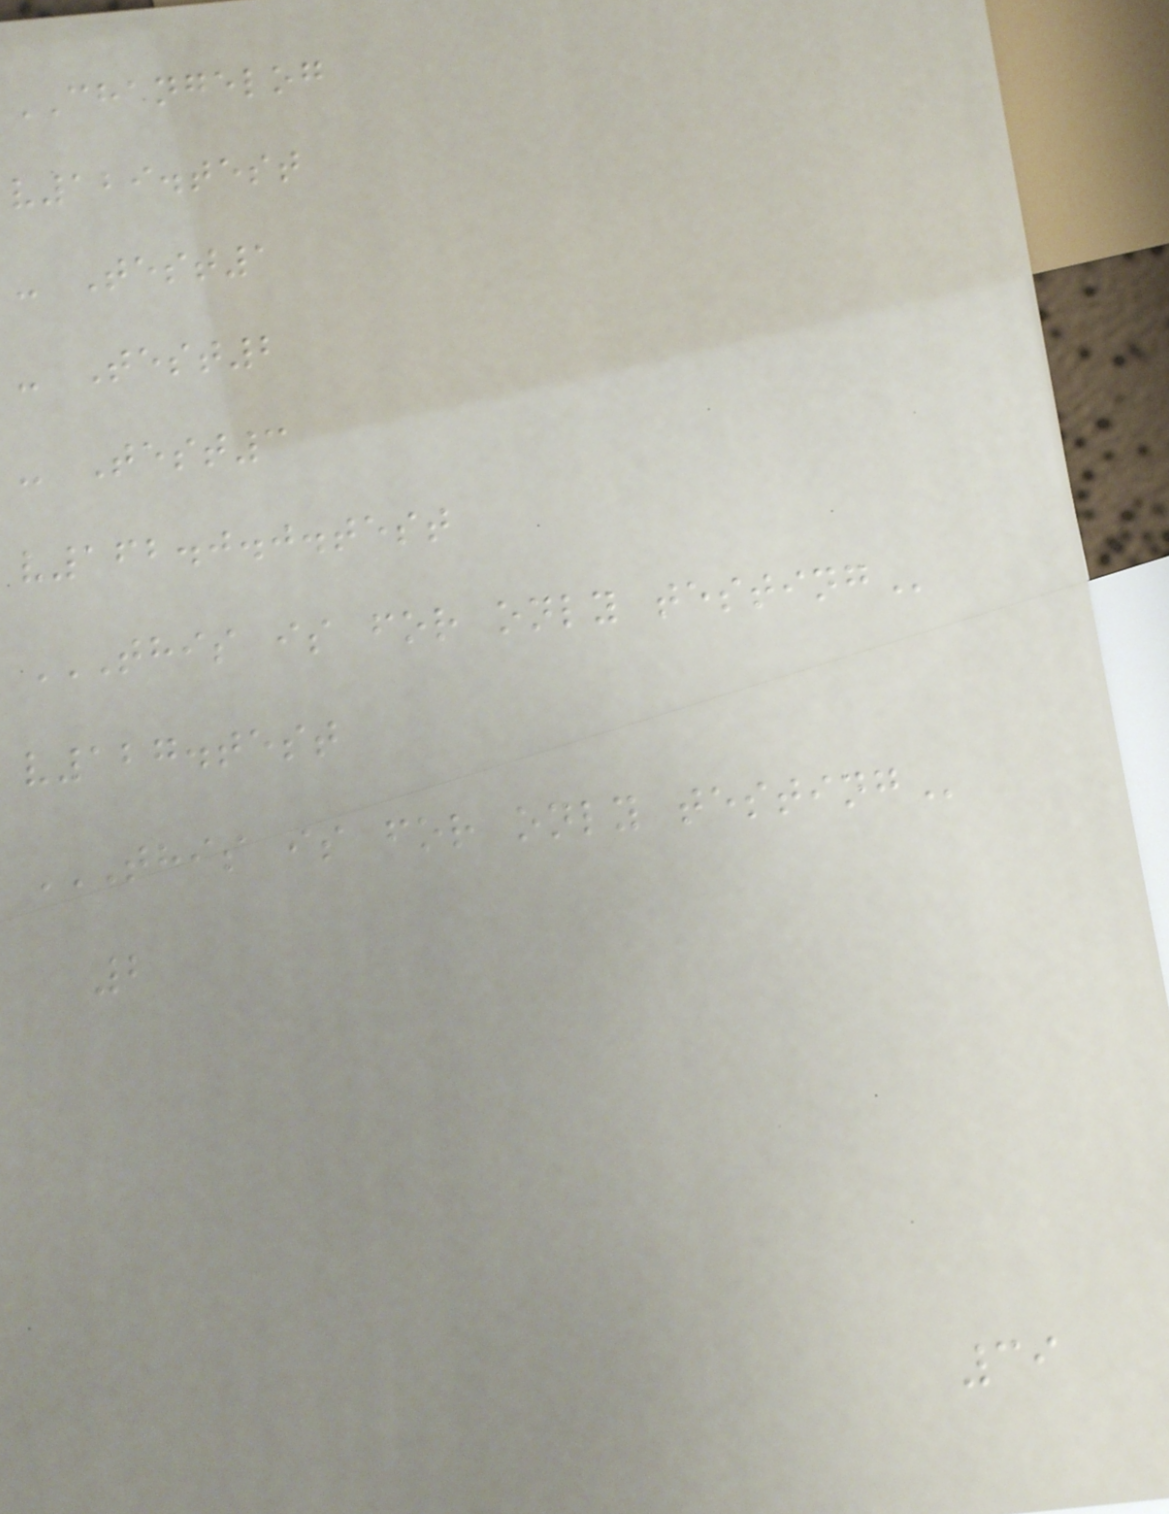CHANGELOG
v129.test
- Test1
- Test2
- Test3
v162.0.0.test
THIS IS FOR ONLY TESTING
v127.test
THIS IS FOR ONLY TESTING
2
39
